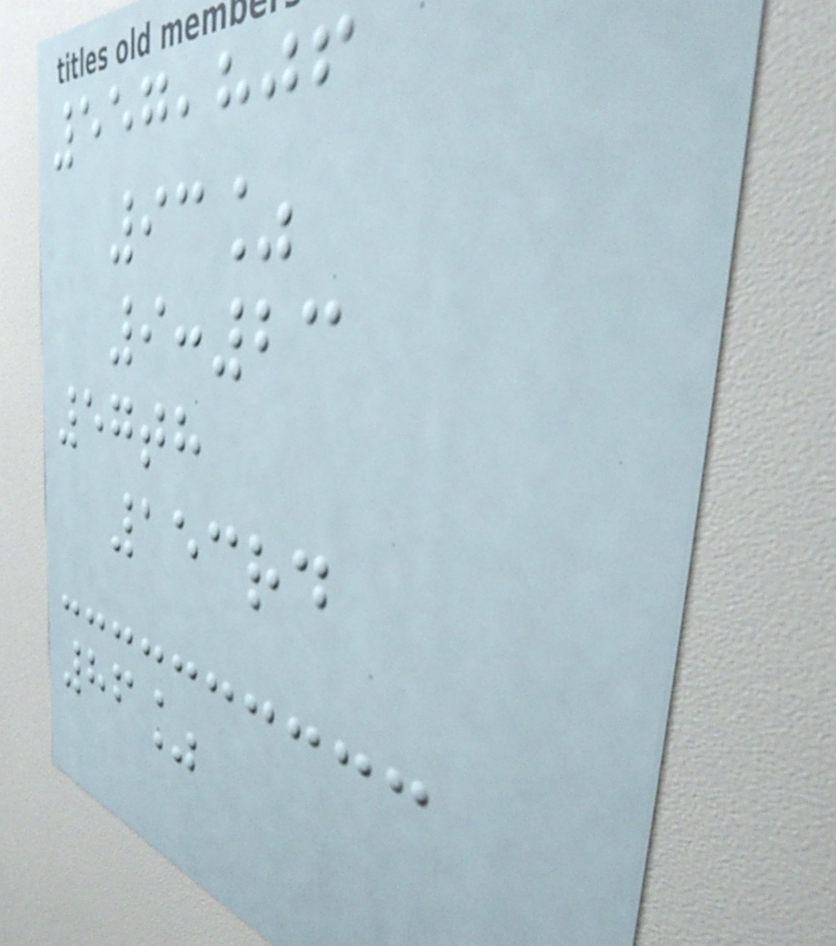557,806
93%
9:23
57th
153rd
86%
